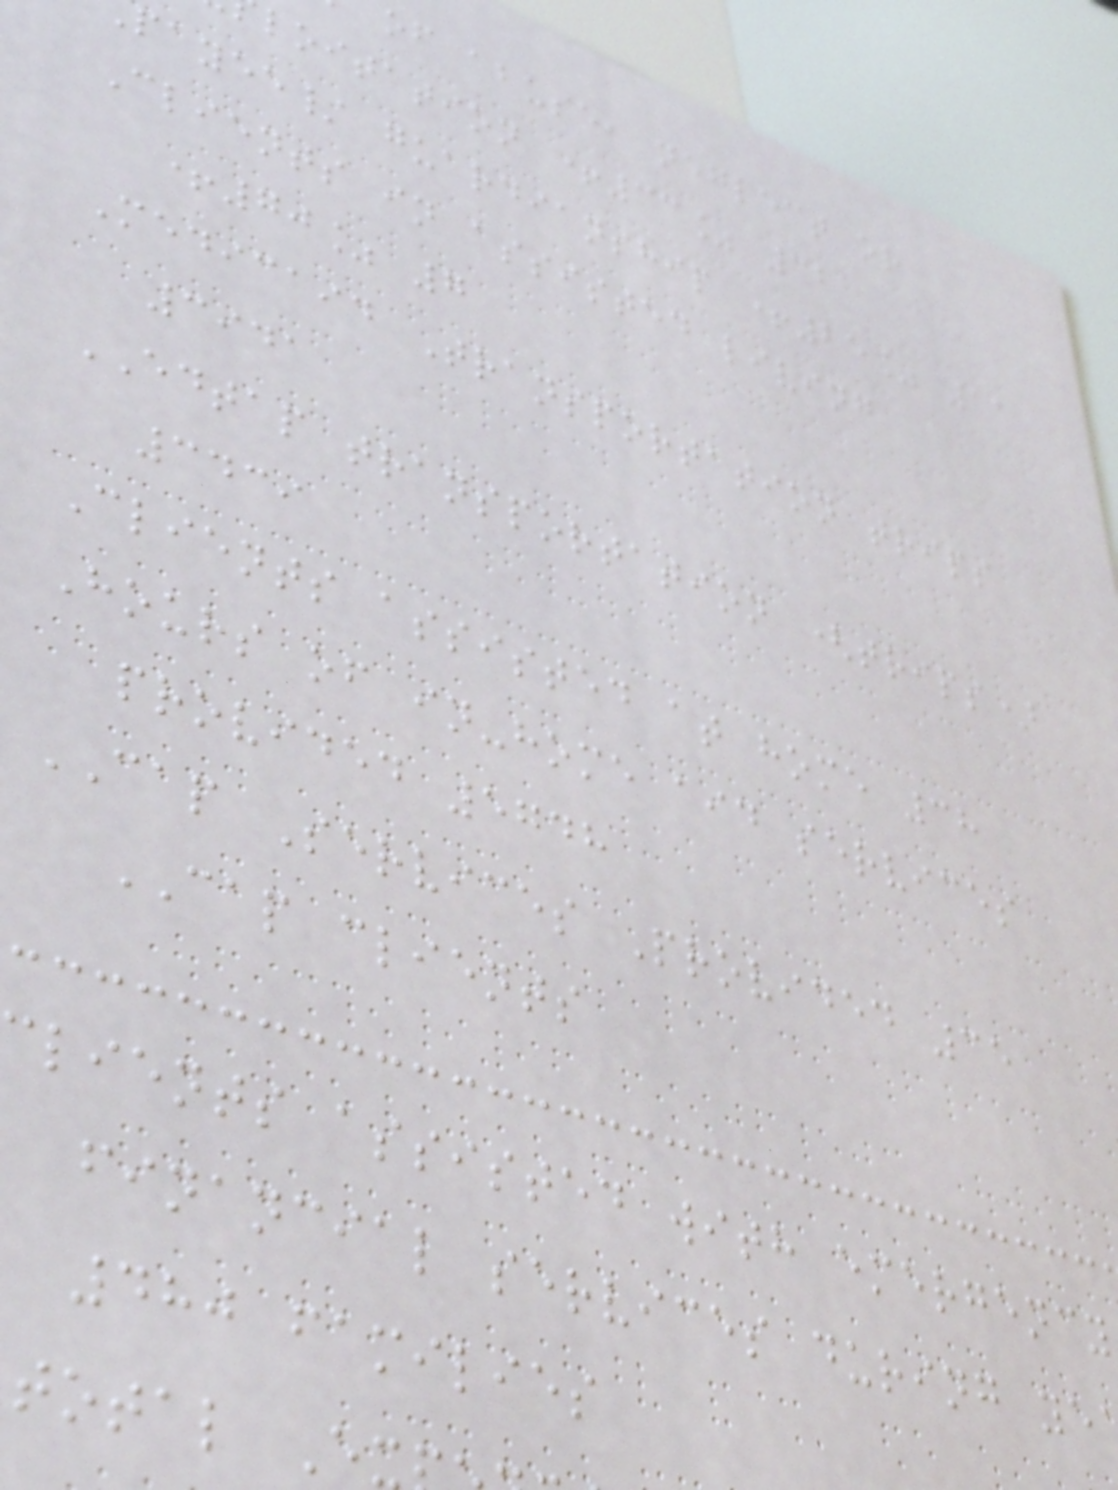of abuse, neglect or
loitation +33% 32
payee/ guardianship +25% 11
Clients in assisted living
+70% 7
Medicaid Transportation trips
3941
EDTAP transportation (trips)
3439
Clients assisted at home 38
Hours of in-home aid services
provided 5748
CAP Services Provided 35
CAP clients
lients assisted with emergency
financial services during ye
480 families
